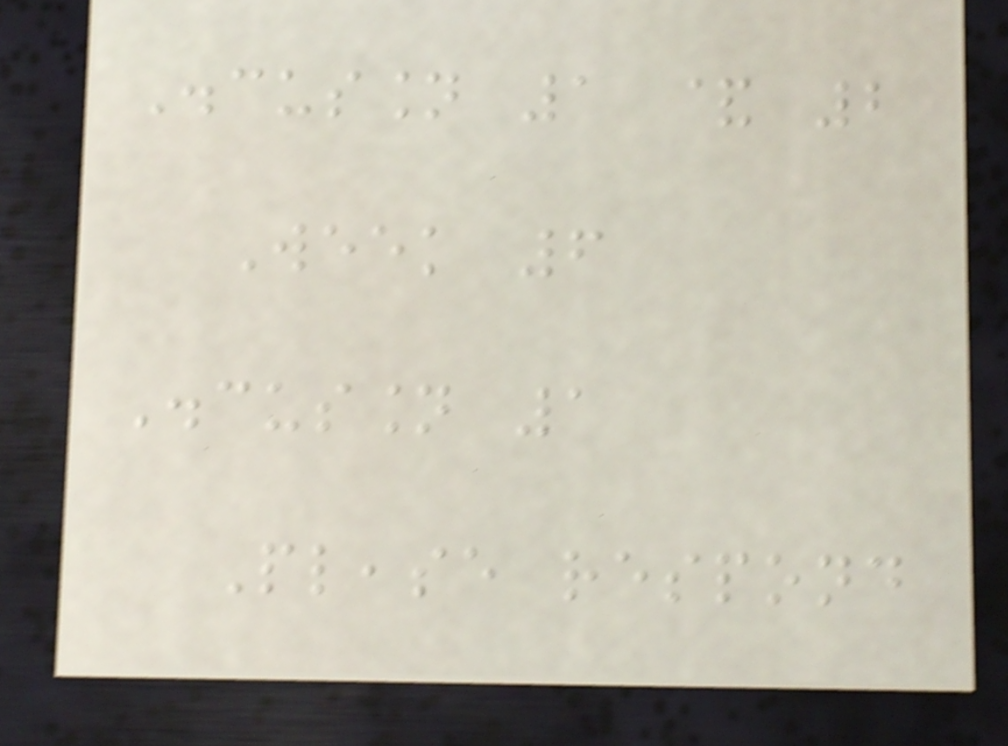Discussion 1 & 2
Week 6
Discussion 1
Please respond
